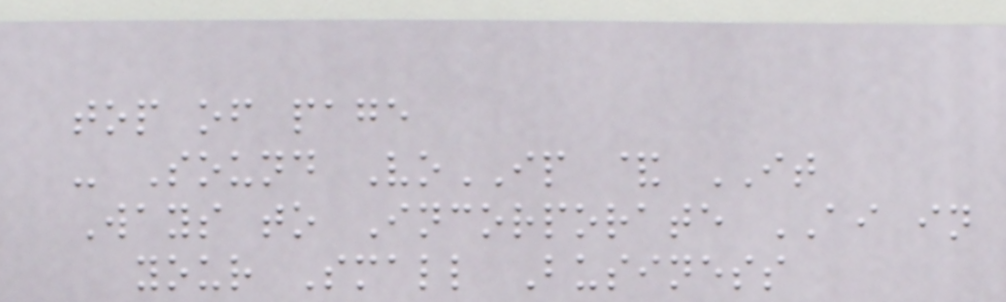top of page
- Sound VoIP & IT
Ways to Incorporate AI in
your Small Business
